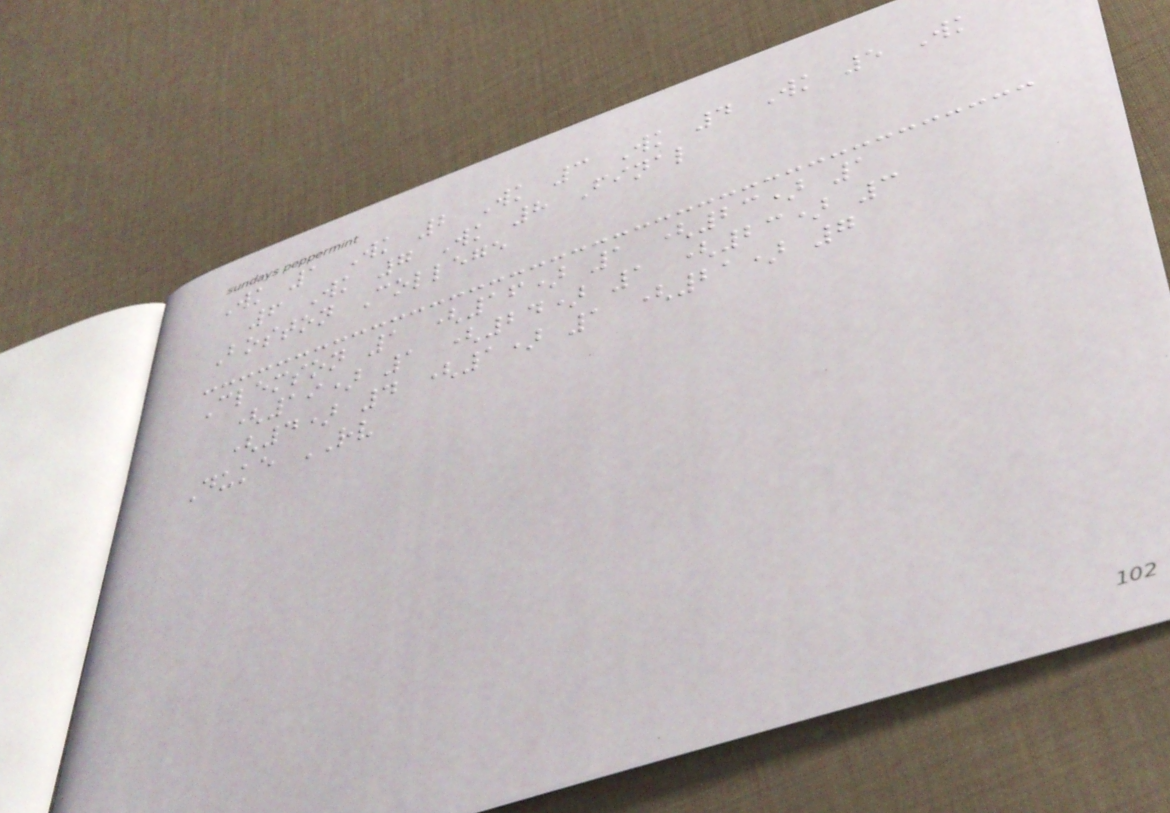Wk 1 Wk 2 Wk 3 Wk 4 Wk 5 Wk
6 Wk 7 Wk 8 Final
Boston College
Clemson 1 (16) 1 (23) 1
(19) 1 (24) 1 (23) 3
(4) 4 (1) 1 (21) 7
Duke RV
